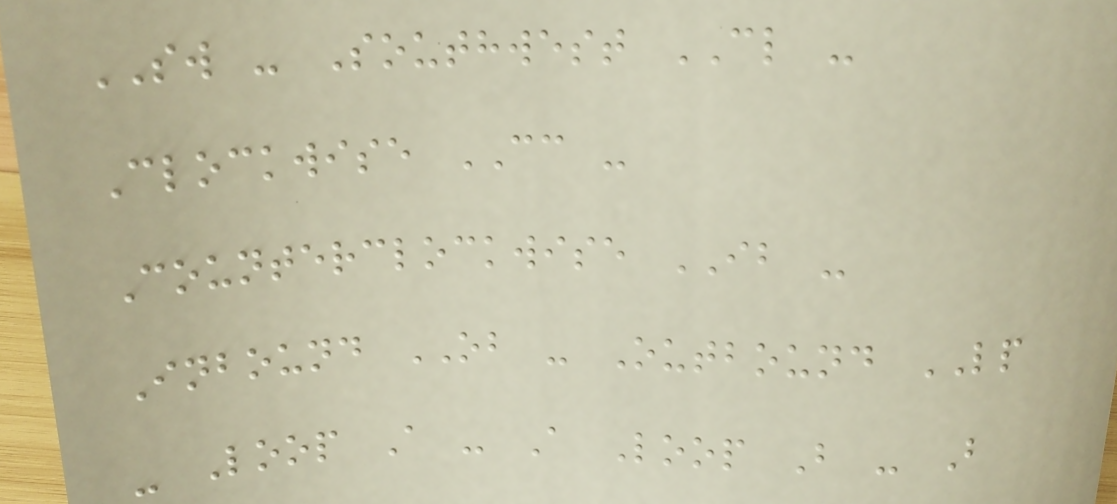SW - Southwest CL -
Clockwise CC -
Counterclockwise IB -
Inbound OB - Outbound LP
- Loop A - A Loop B - B
